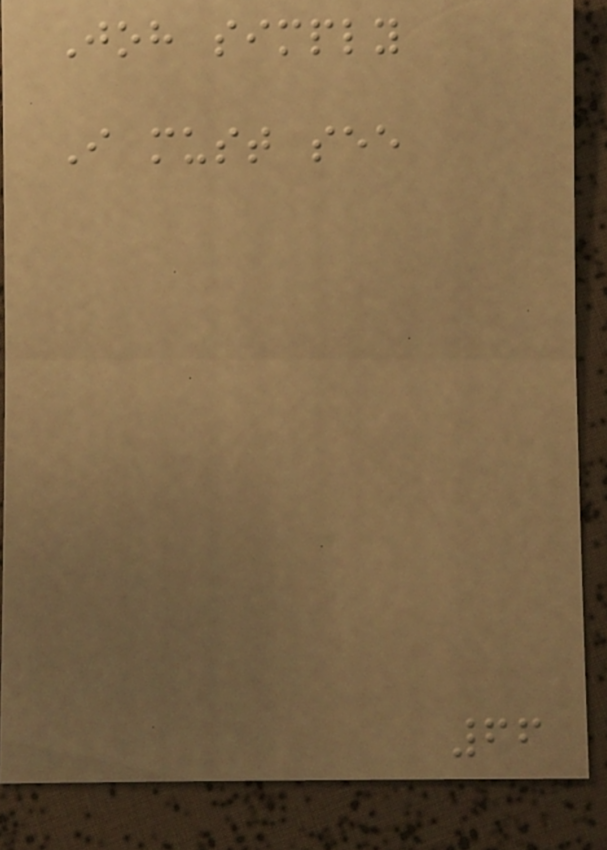Joh simply
I must see
66
